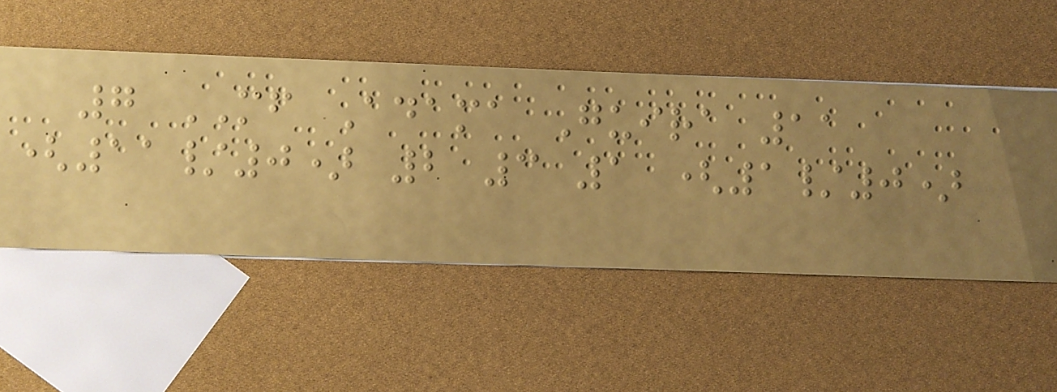7 MF Adama Guira 11
(11/0) 2 3 1 (1/0)
